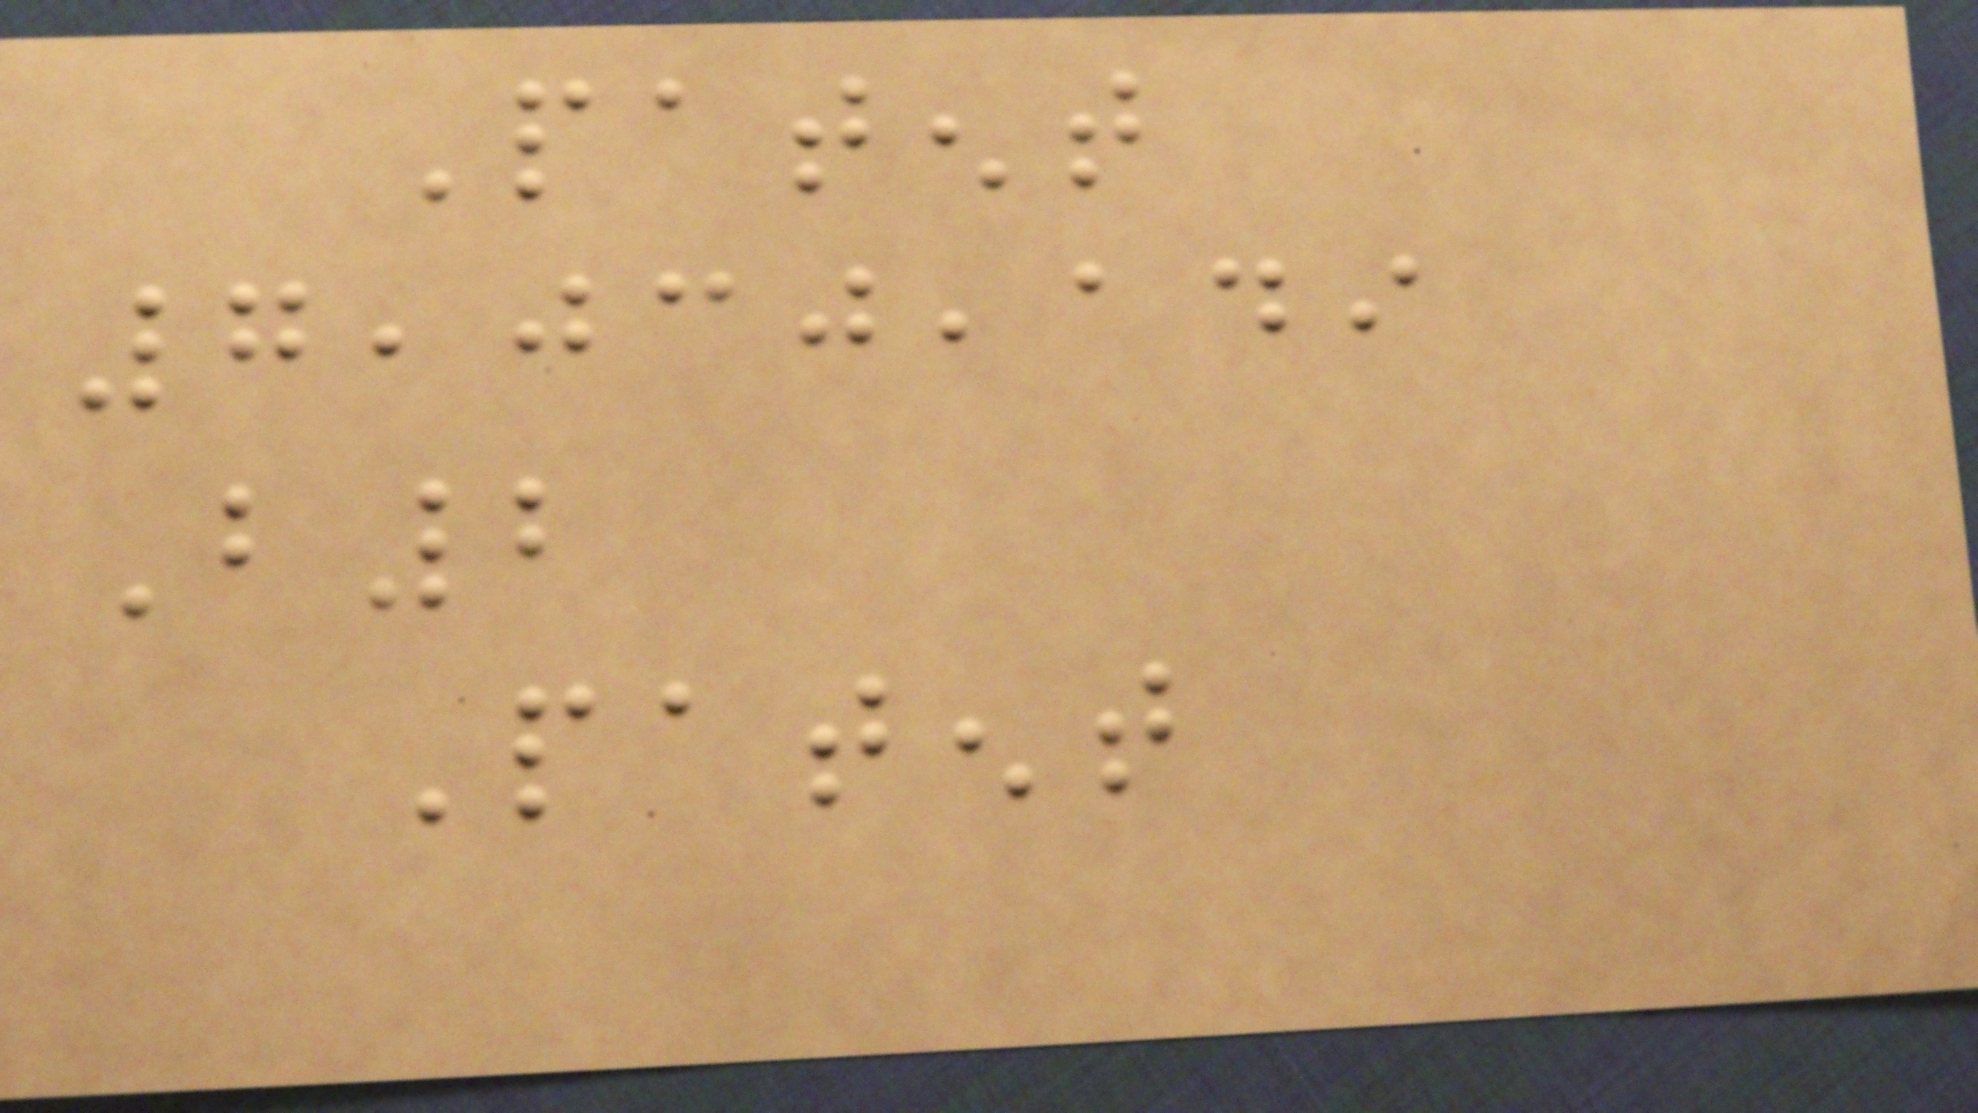Patent
7,030,149
B2
Patent
